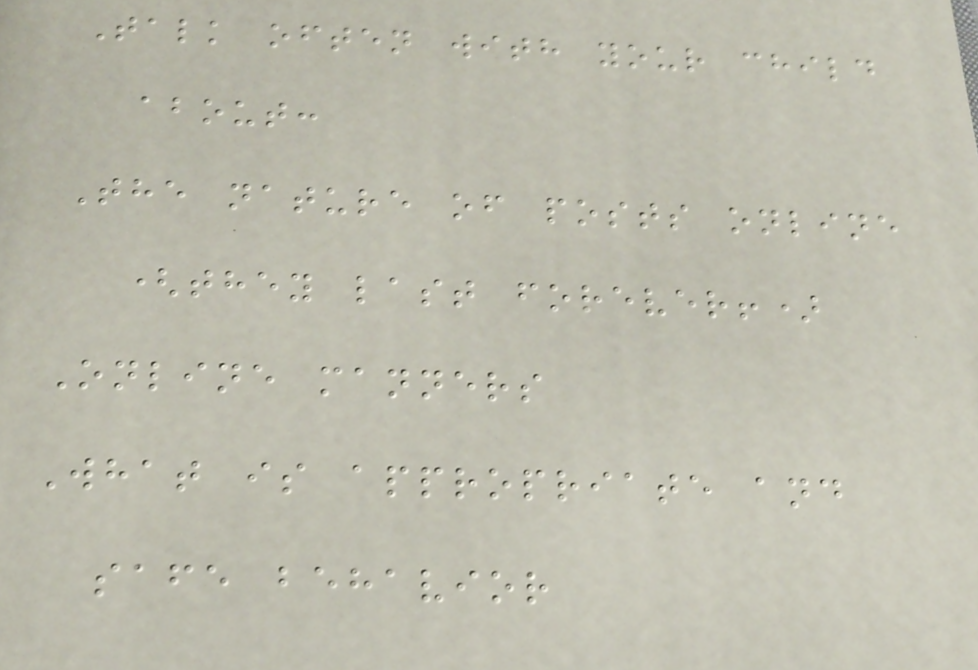Talk often with your child
about:
The nature of posts online
(they last forever!)
Online manners
What is appropriate and
safe behavior
